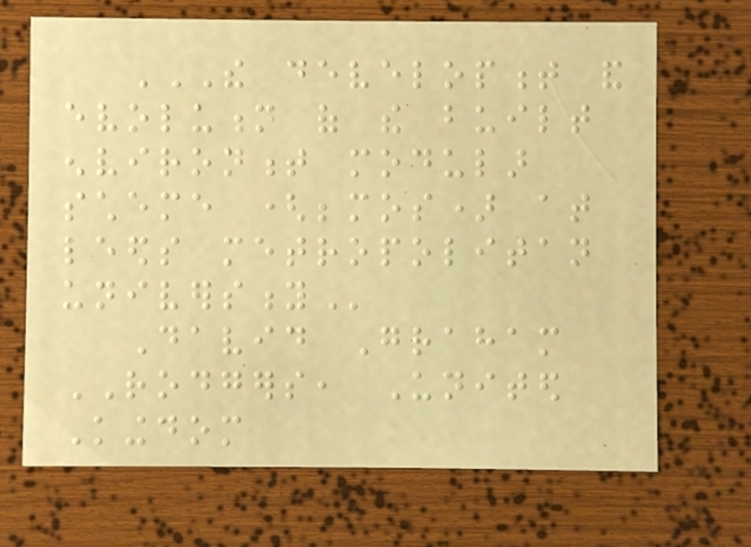THE DEVELOPMENT AND
EVOLUTION OF THE BUILT
ENVIRONMENT MODULAR
SCHEME (BEMOS) AT
LEEDS METROPOLITAN
UNIVERSITY
David Graham
RODGERS, United
Kingdom
